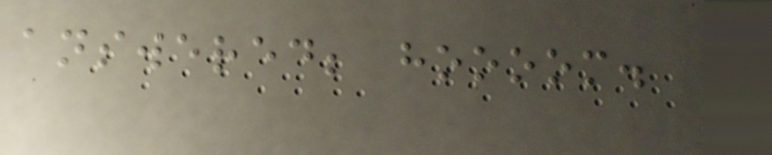answered; hoooom.
